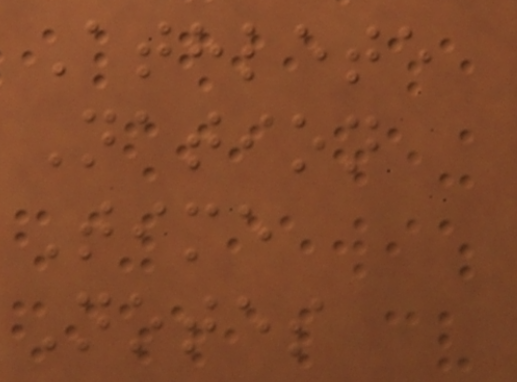Athlete
Nation
Time
Notes
